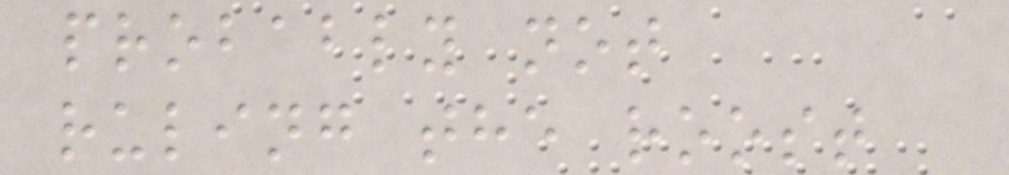probably not
ruling the roost
